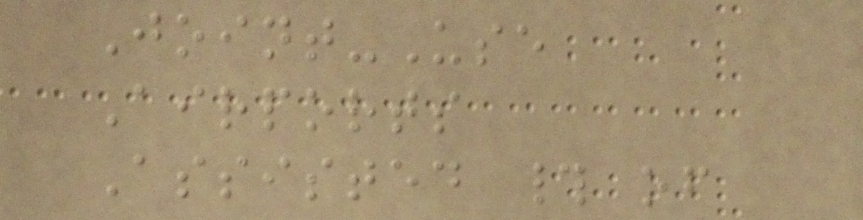Joint-Use
Airports
Assisted # of
